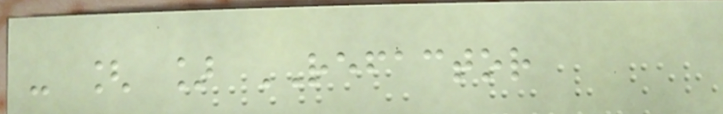- [ ] REFACTOR
